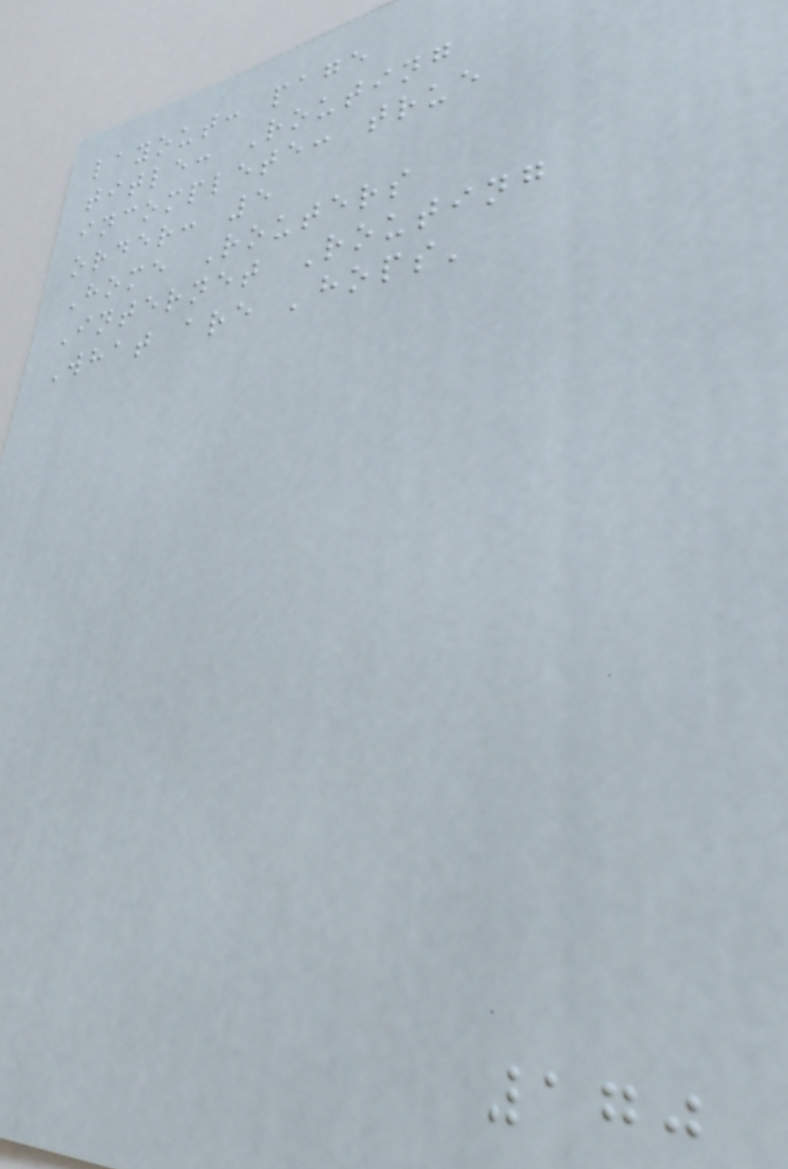layout: page
title: Routing
incomplete: true
order: 5
Home Routers
Internet Routing
What are 'hops'
170
